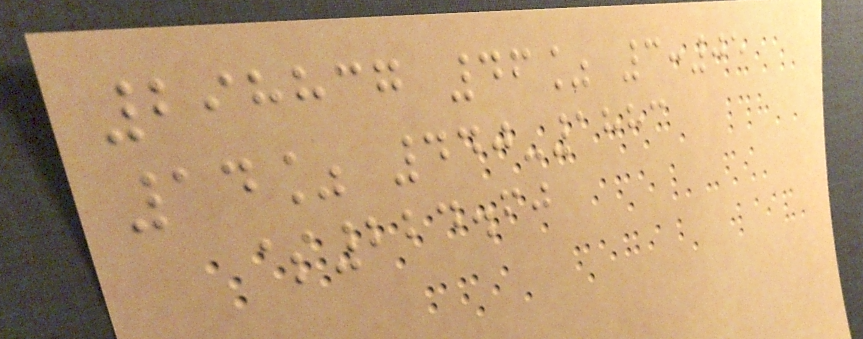298837 46% 3:05
14% 440-1883
$224.60
